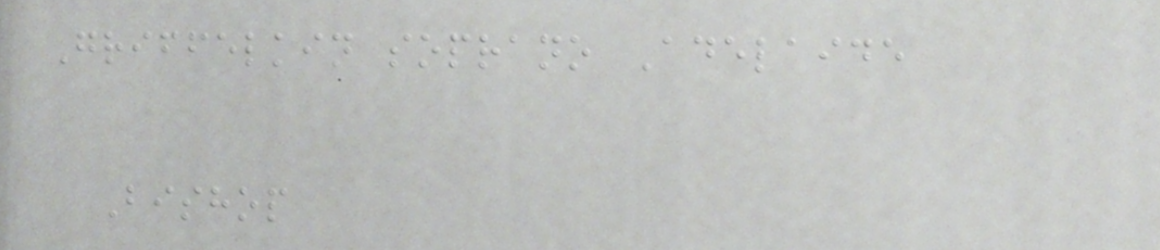Griffelkin soprano Adelaide
Bishop
